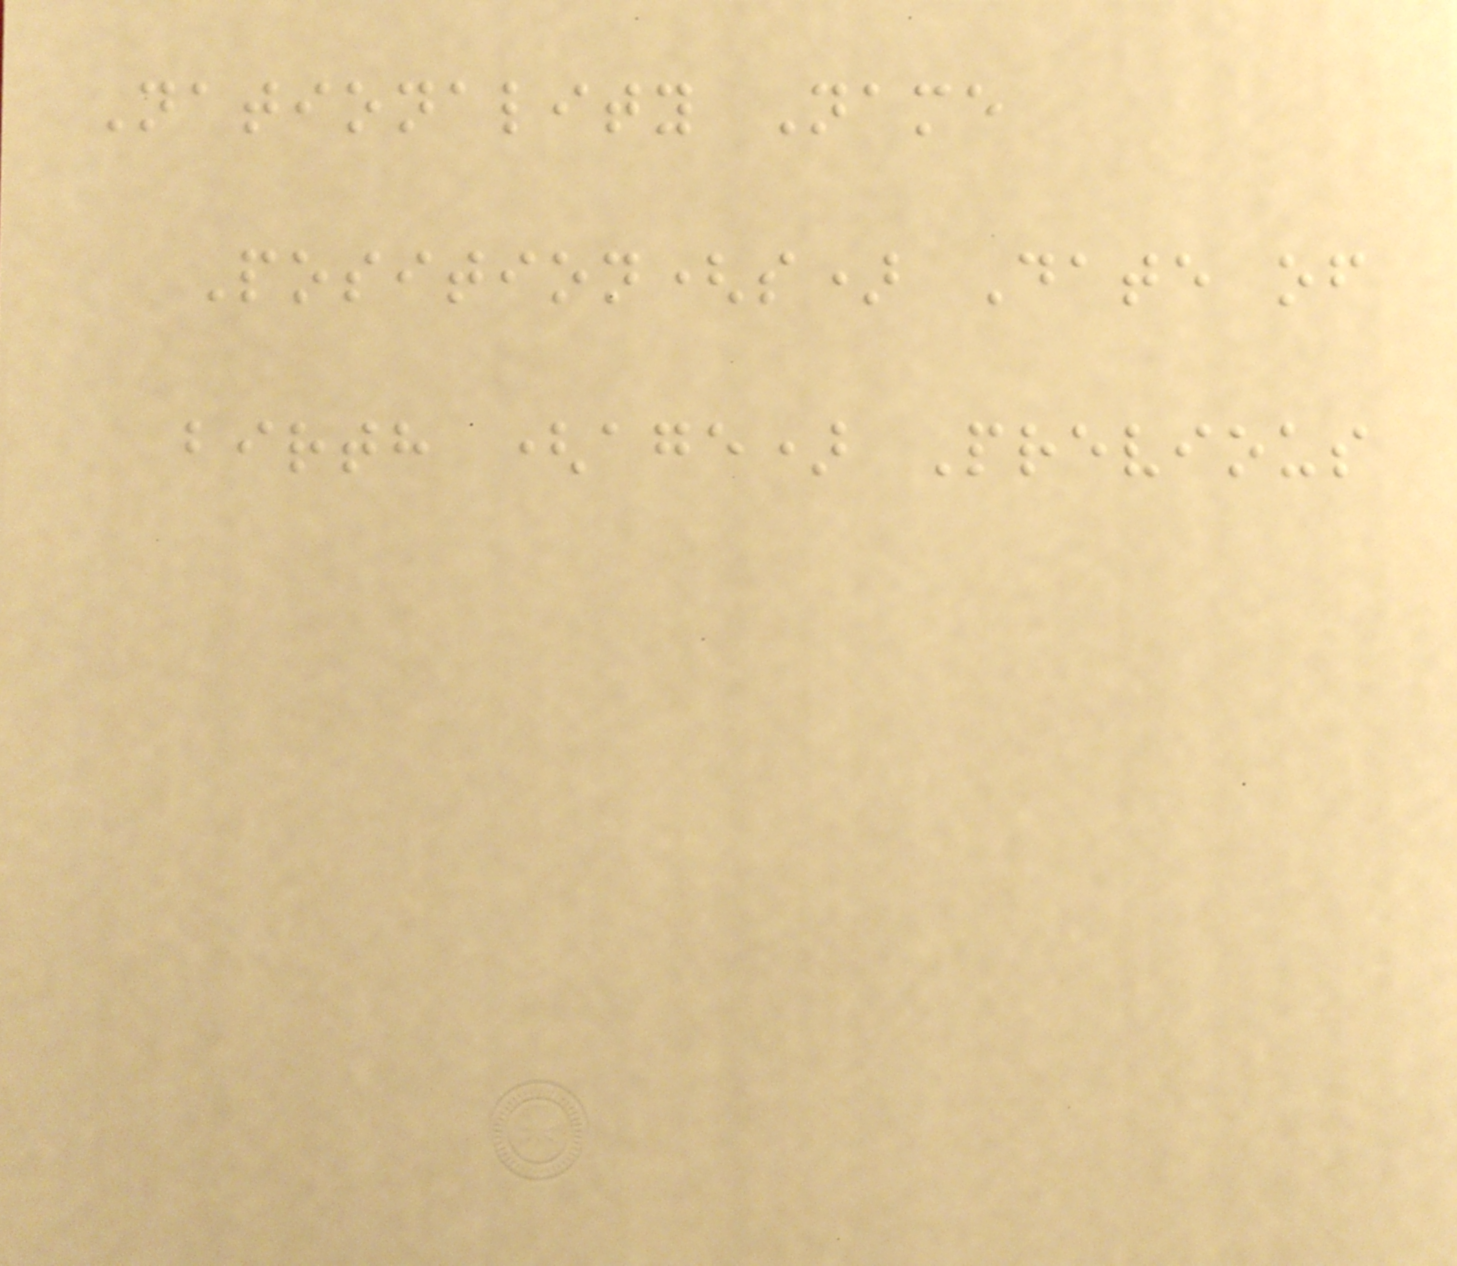Nationality Name
Position(s) Date of
birth (age) Previous
